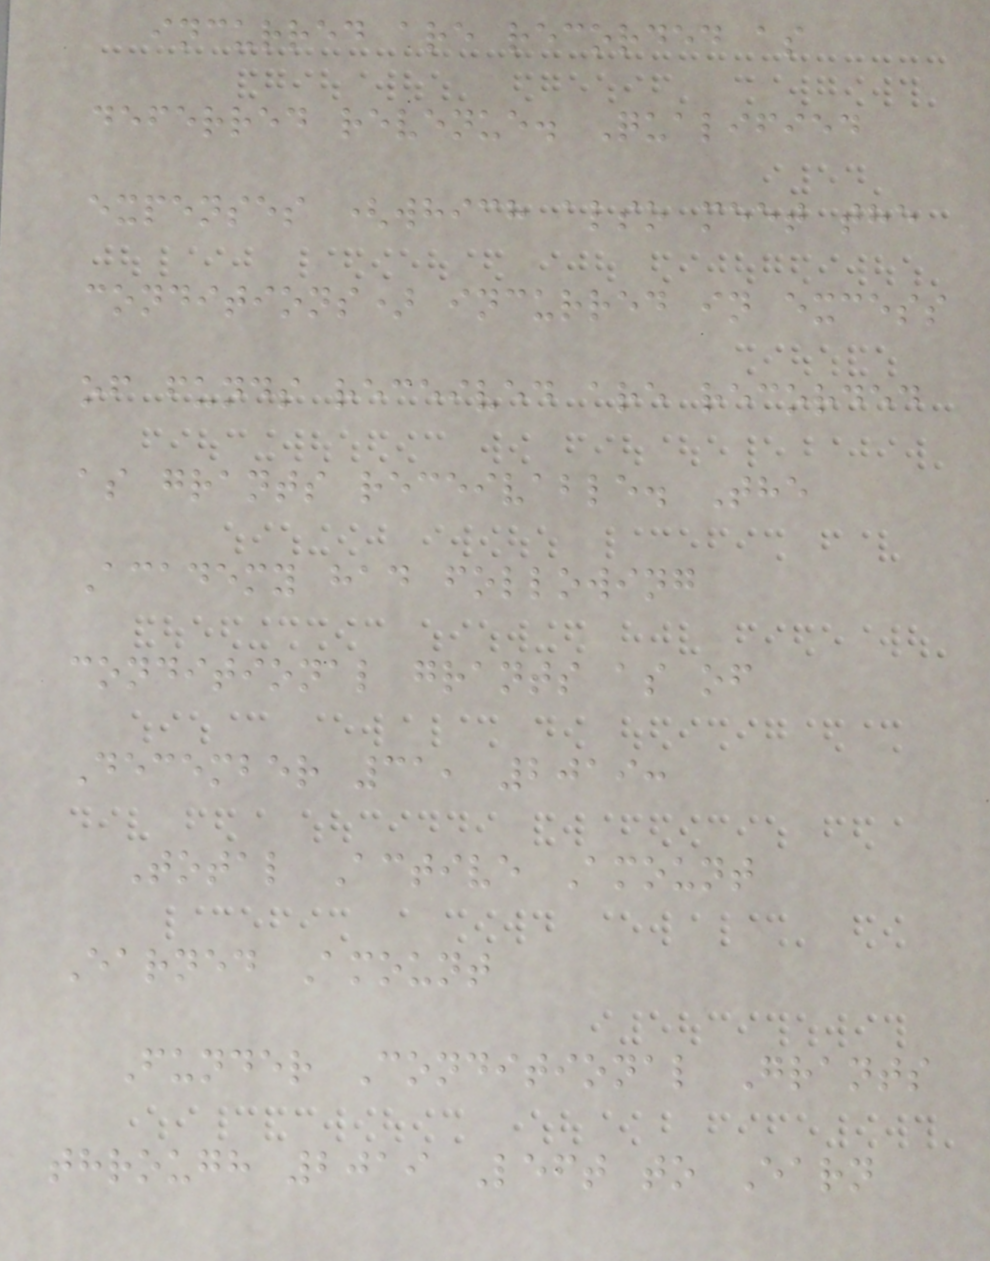incurred are recorded as
deferred revenue. Qualified
expenses (which also meet the
conditions) incurred in excess
of funds received are recorded
as grants receivable. The
Academy had following
conditional grants as of
December 31, 2019:
Total Active Amount
Earned Amount
Funder Conditional Grants
through 2019 Left to Earn
